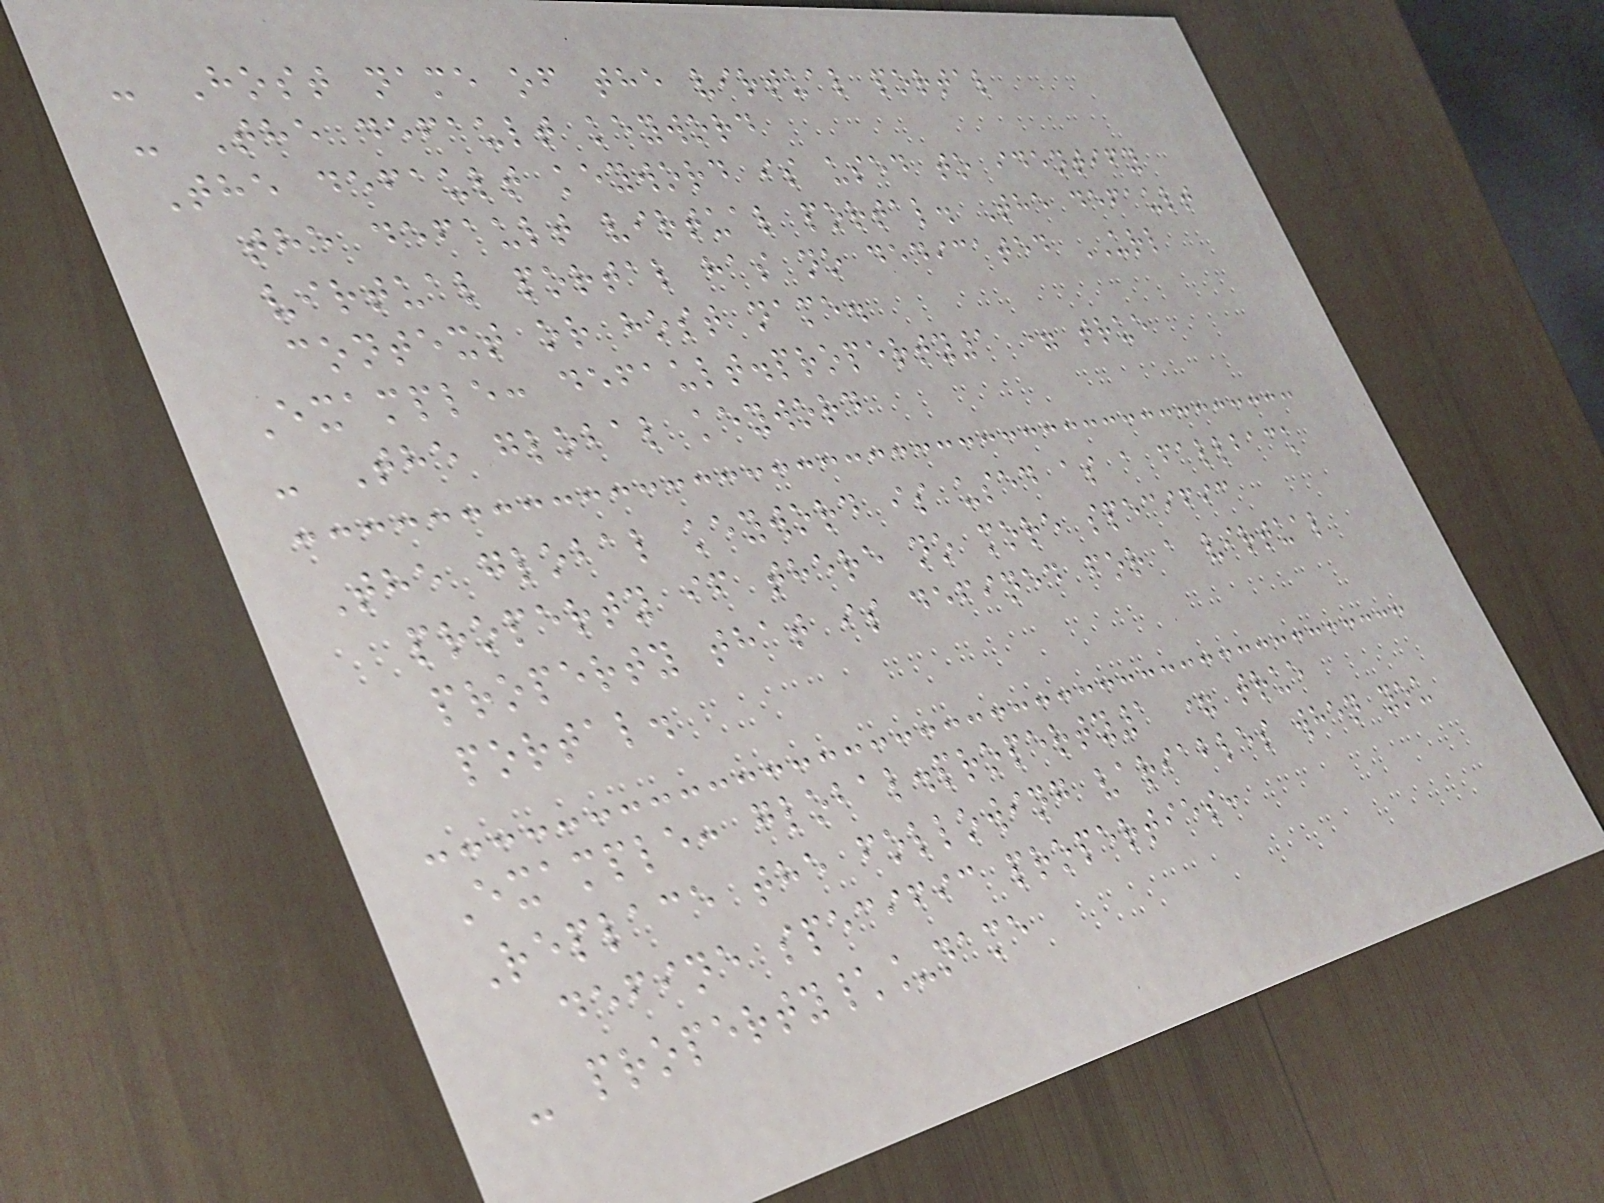- Host name of the virtual portal
- The default keyword
The default keyword is used to identify
the default virtual portal. The default
virtual portal has no dedicated URL
context or host name.
Example: default.property1 = true
- The global keyword
The global keyword is used as a fallback
property if there no more specific
property that is defined for a virtual
portal.
Example: global.property1 = true
Replace the following variables when you
define specific properties:
- property\_name
